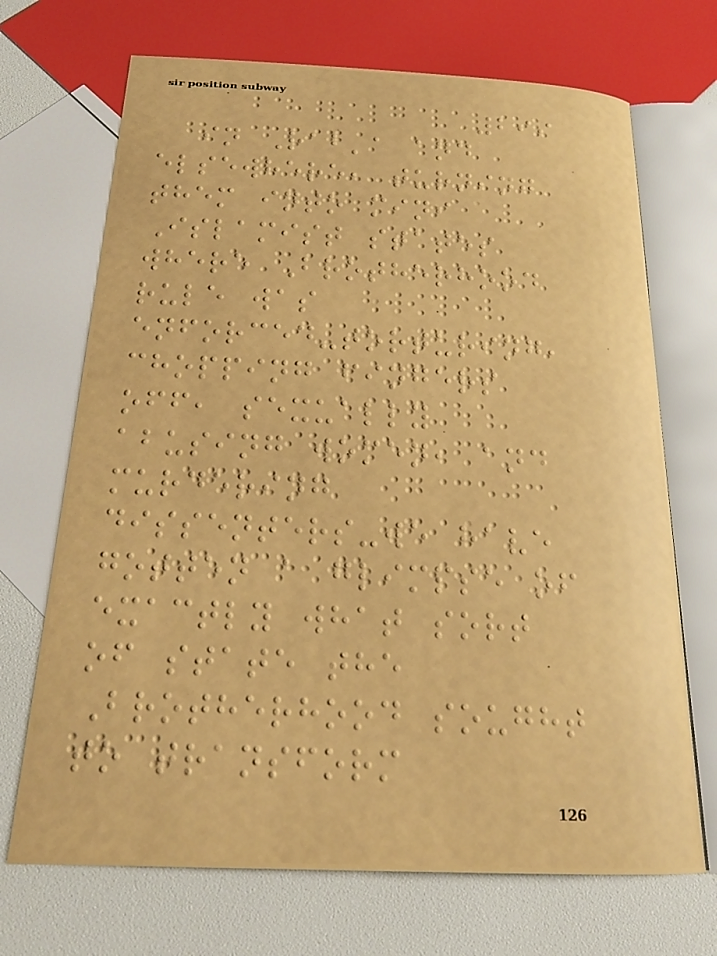299
in Rab'a and
elsewhere, turning
them into mini
Islamist states
where Brotherhood
rule was
enforced-torturing,
chopping fingers
off, sexually
abusing women, and
murdering
dissenters-we have
gotten a glimpse of
exactly what sort
of state the
Brotherhood sought
to transform
